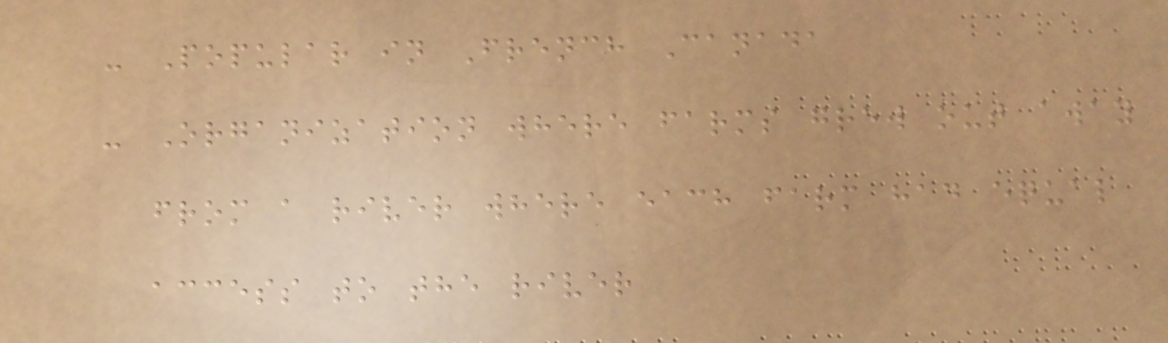- Popular in French Canada
- Organization where farms grew out away
from a river where each farm had equal
access to the river
